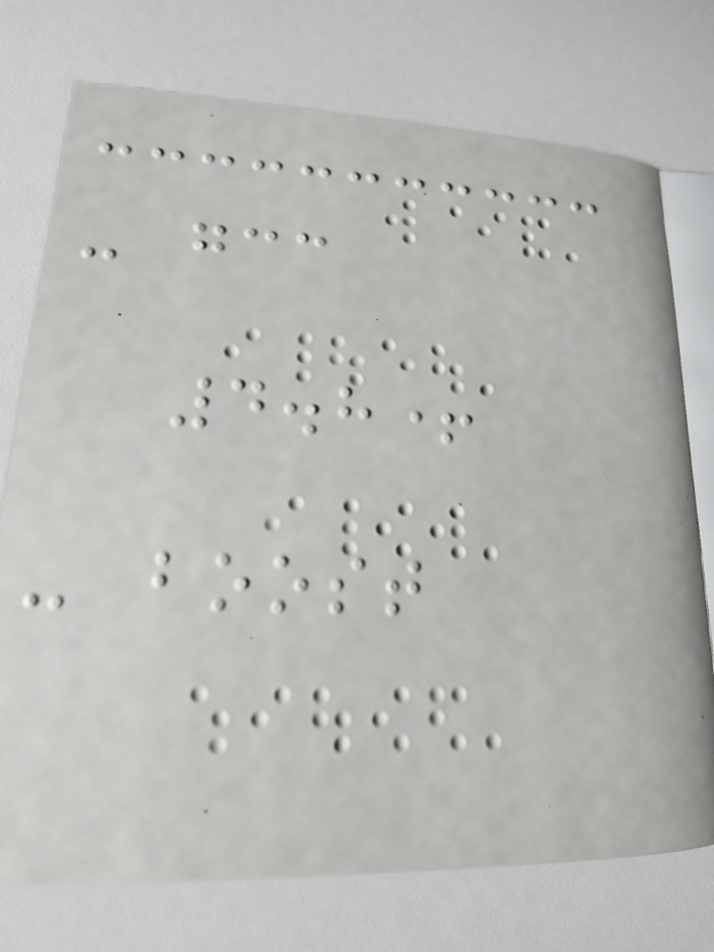- gcc
4.8+
- boost
